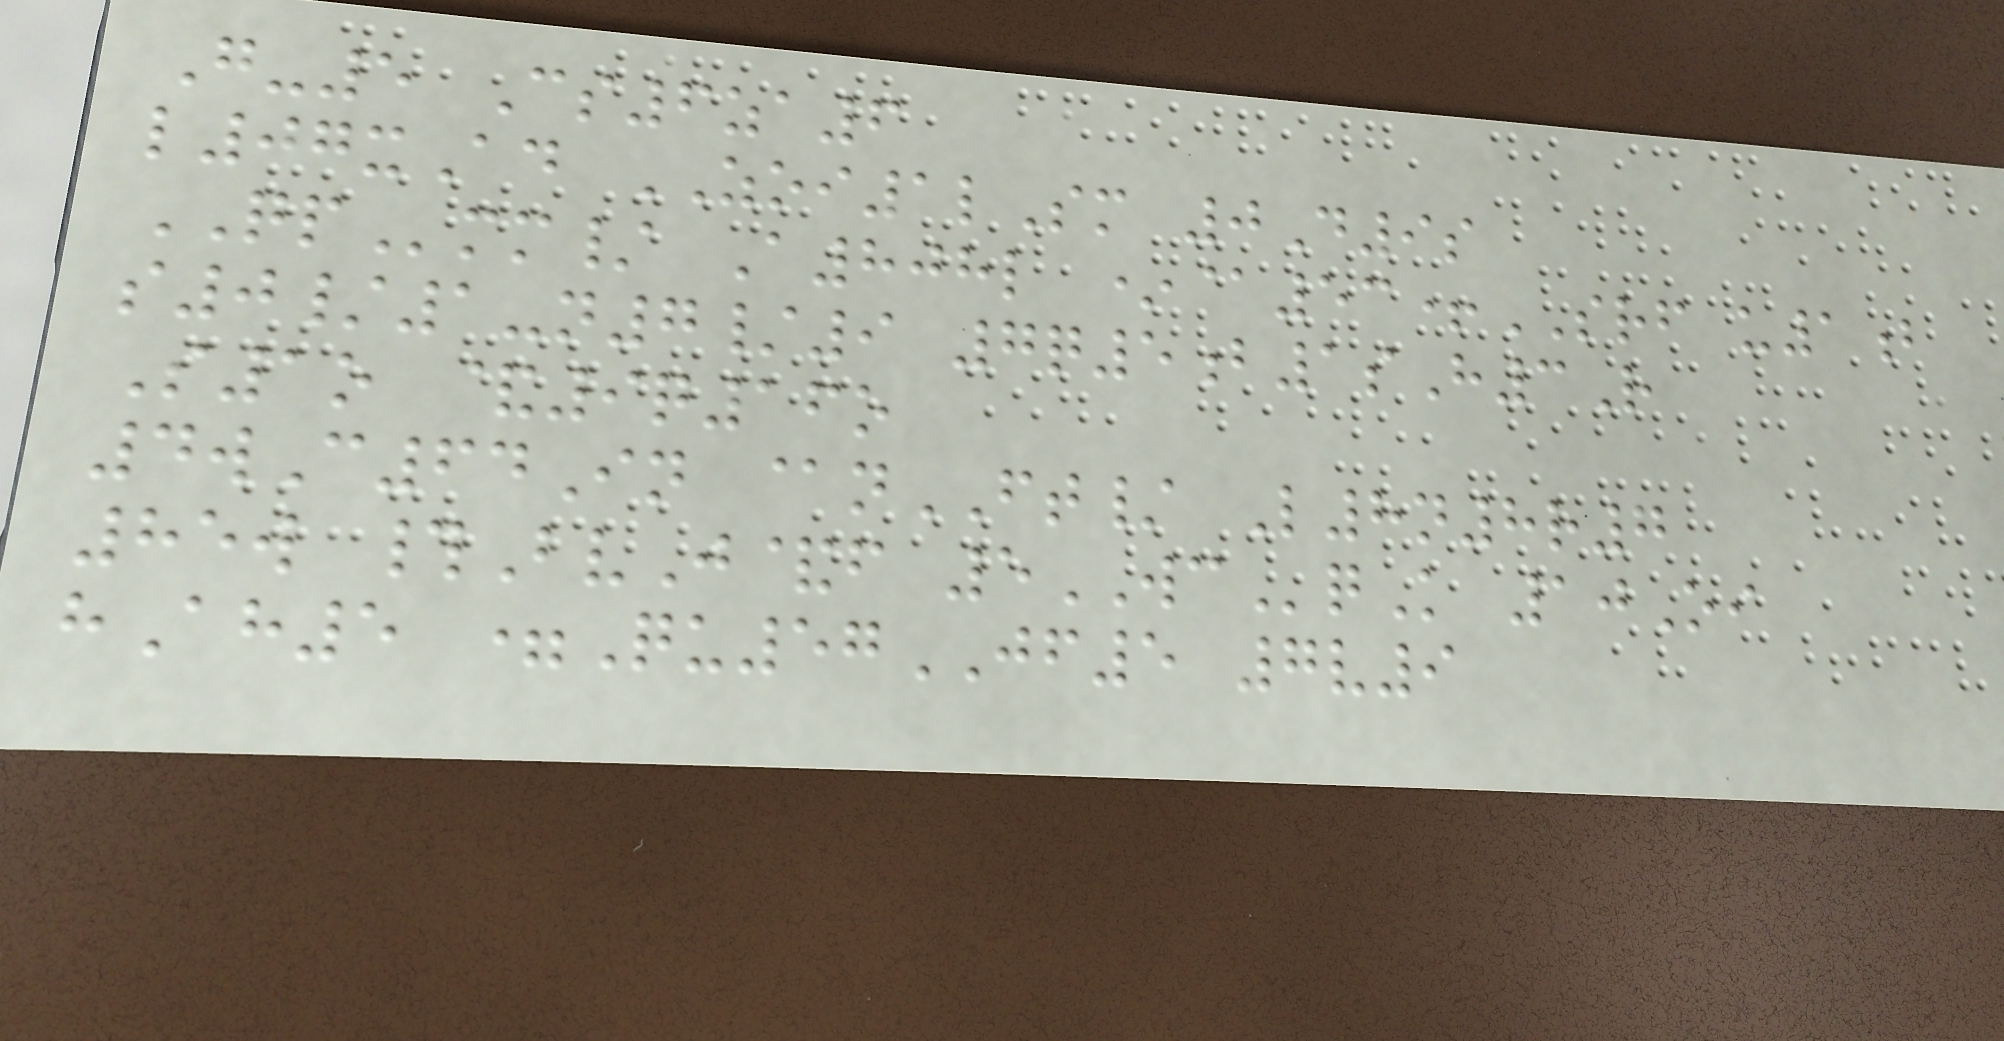G-5 Cs6za6
l07xAd ZOI1lSm 0D9s
QPmm/ A808l *@53+SRF u1b
s0/1-n7/9 7q5b1sH3R
S1o &9q16o
4wC64In @nFT/ L8n8r7
85w #BvJ&f 5WCqK 10Oi
hAh5 =Qu57JF5 7v9
